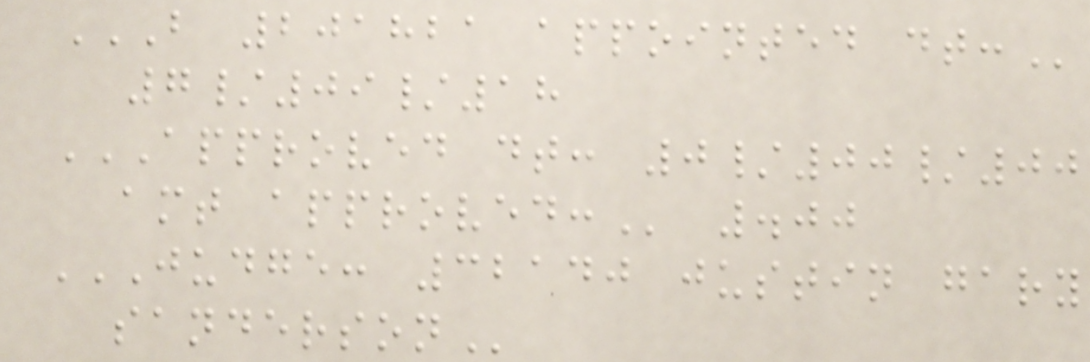B 201821 APPOINTED DT:
7/09/18
APPROVED DT: 0/00/00
AMT APPROVED: .00
JUDGE: 32140 JUSTIN GARY
SANDERSON
